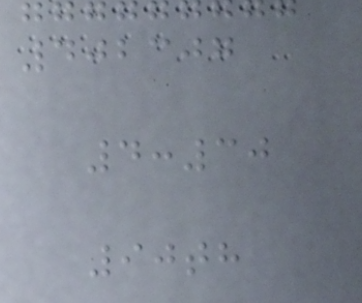402307
4:30
90th
